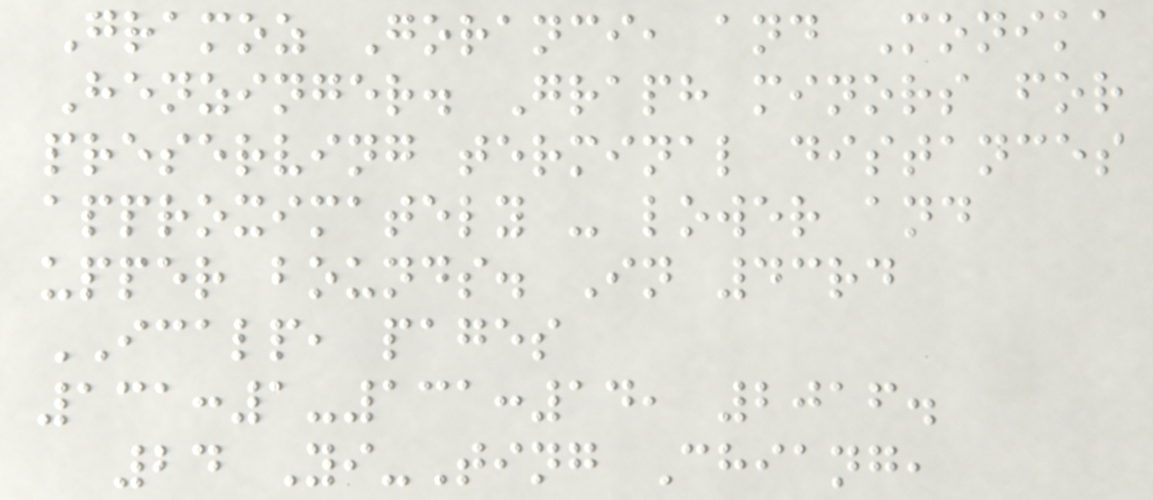Gramoz Goranci, and Monika
Henzinger. Graph minors for
preserving terminal distances
approximately - lower and
upper bounds. In 43rd
ICALP, pages
131:1-131:14, 2016.
24 Yi-Ting Chiang,
